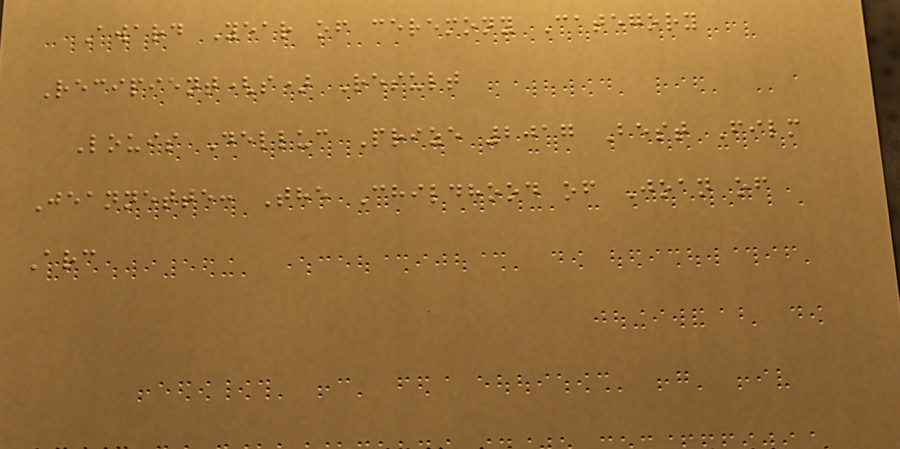Award Year of ceremony Category
Recipient(s) Result
Louis Delluc Prize 2017 Best Film
Jeannette: The Childhood of Joan of
Arc
